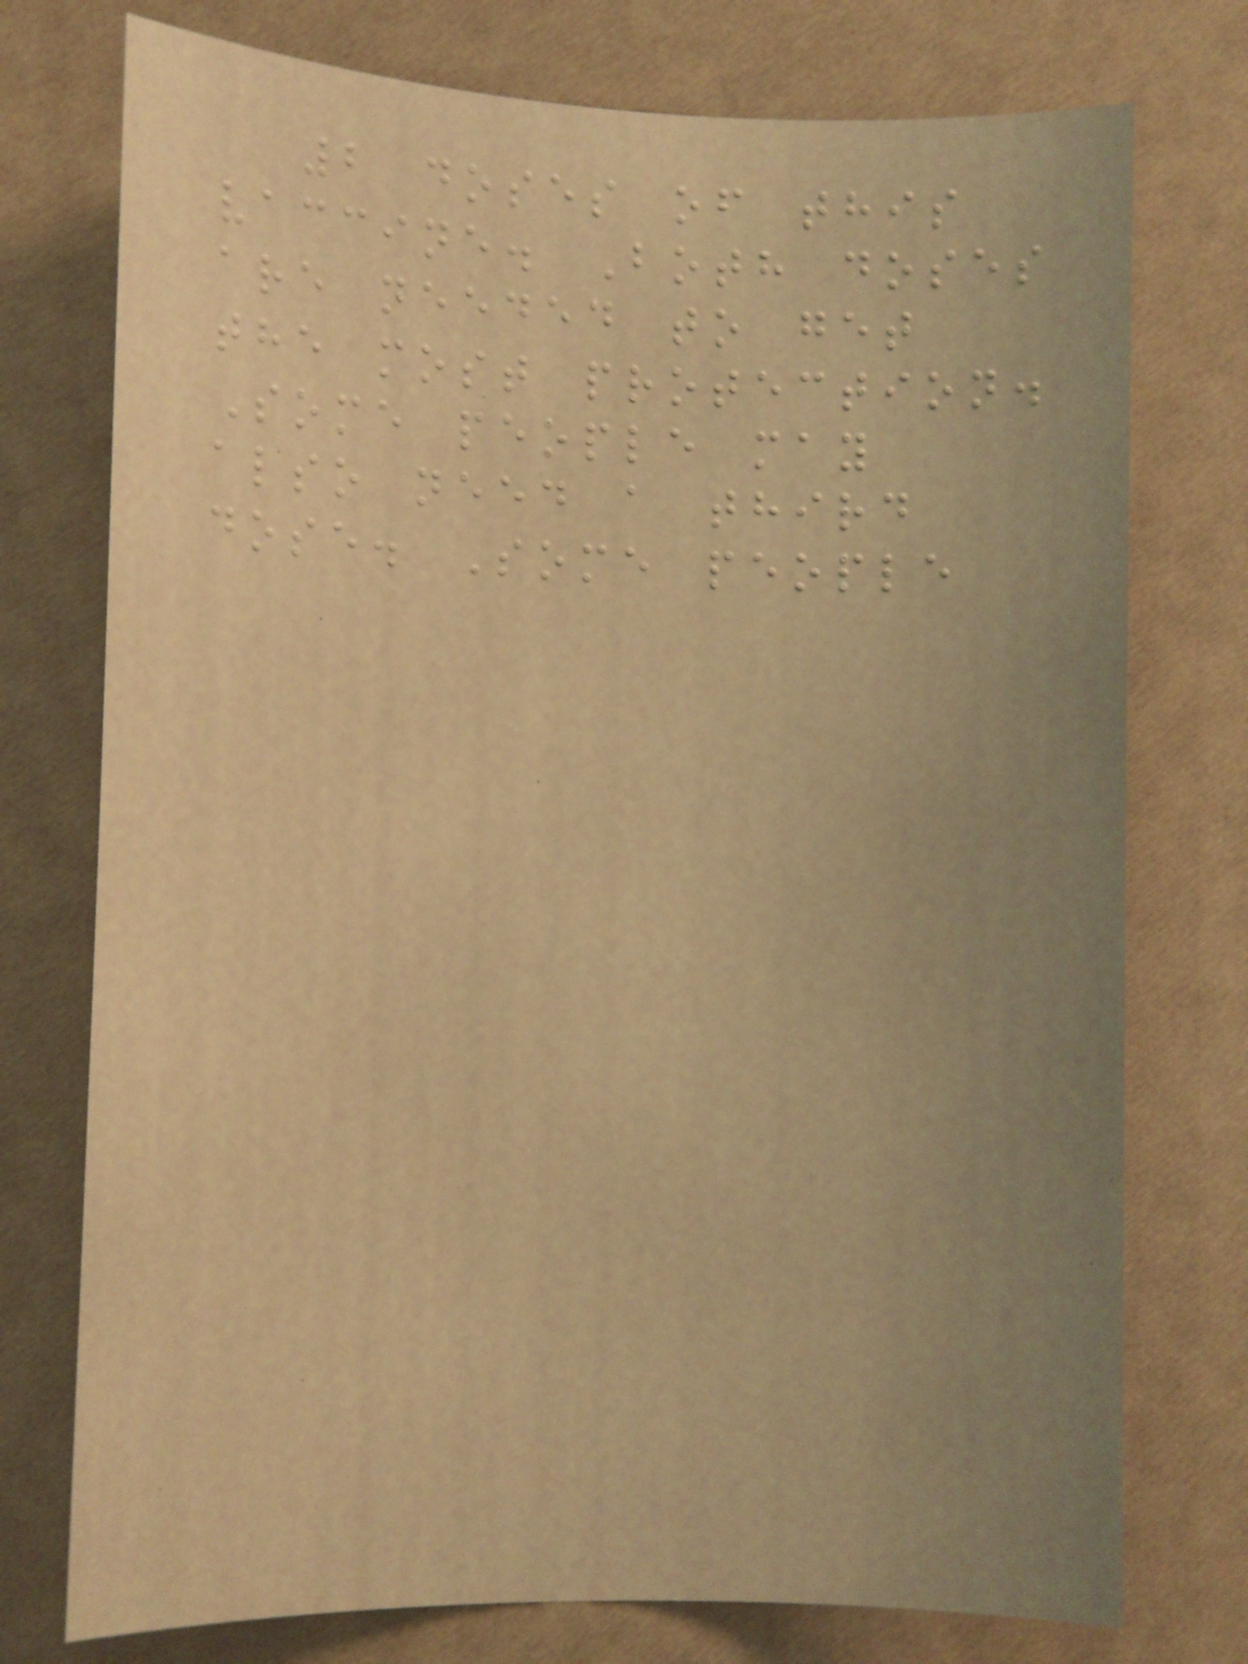2 doses of this
vaccine. Both doses
are needed to get
the most protection.
Some people may
also need a third
dose. Some people
